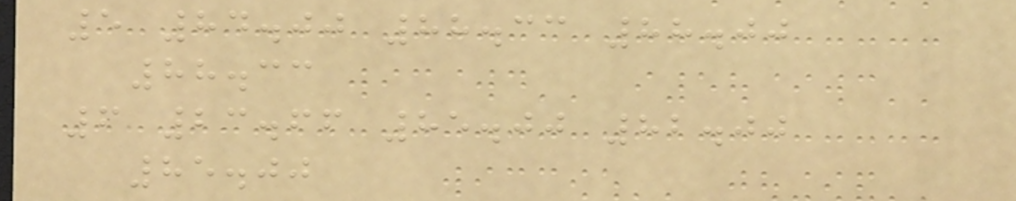5 84.00 88.33 88.00
88.33
6 23.66 85.00 82.00
85.00
